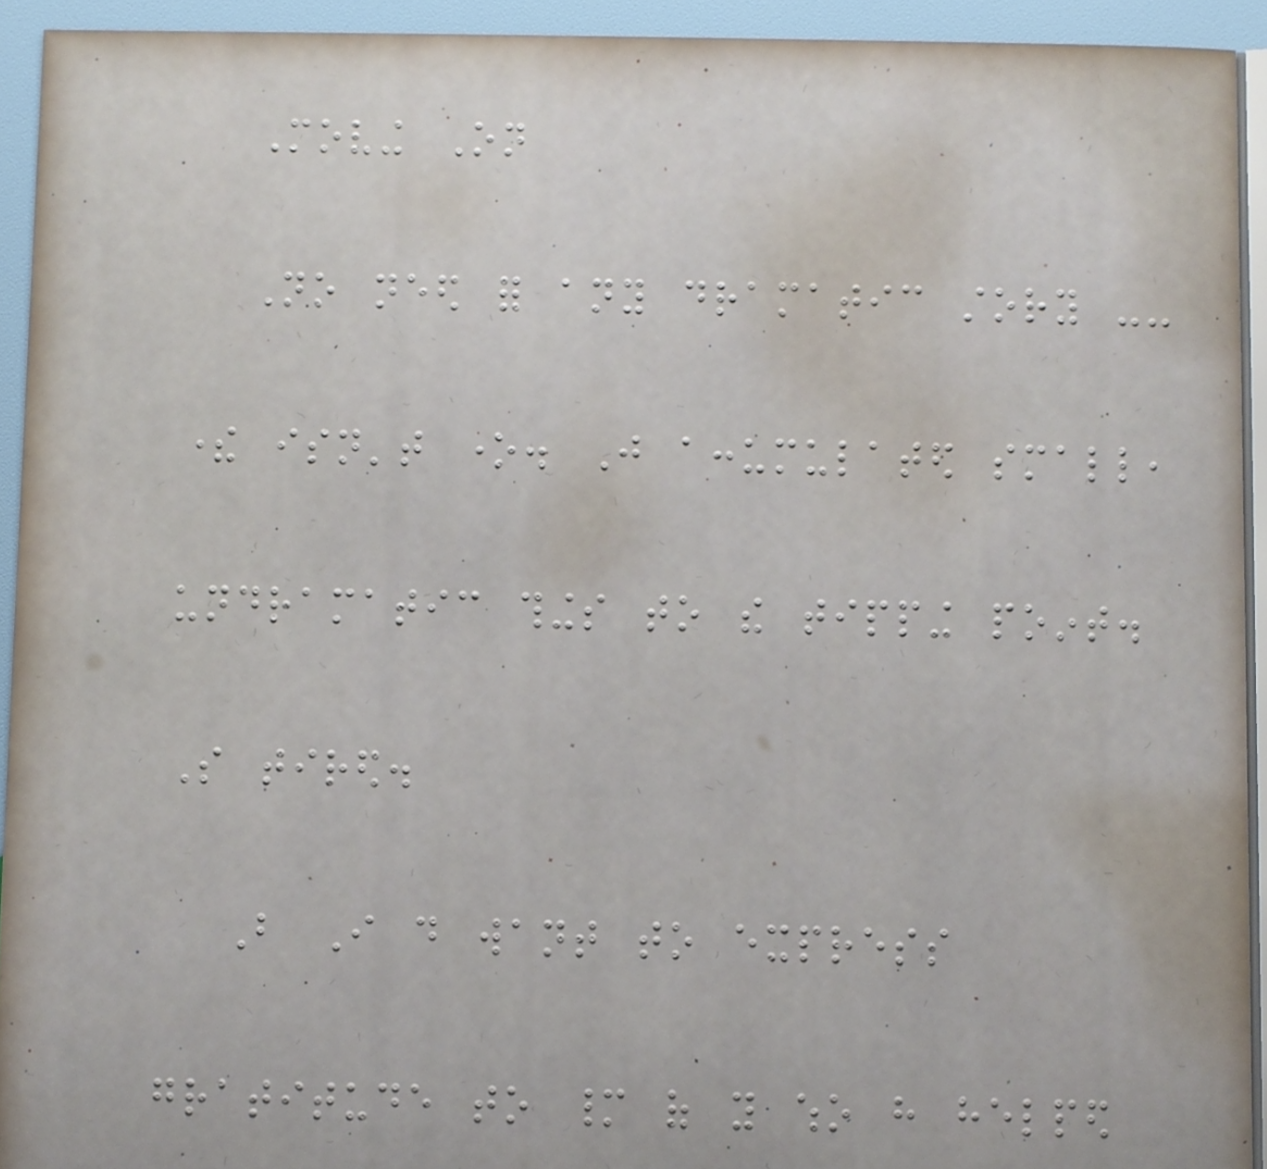Moving On
No need for any dramatic story --
there isn't one. Just accumulated small,
undramatic things to the tipping point.
So tired.
But I do want to express
gratitude to many of you who have helped
